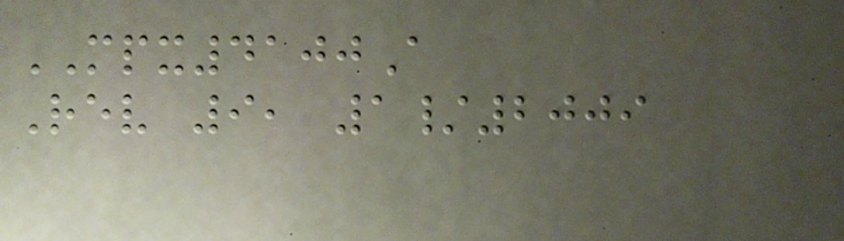MPX4100A
Rev 9, 1/2009
